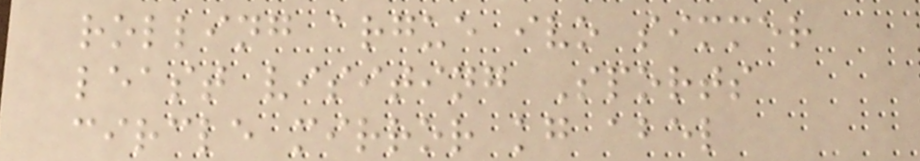rolling argue ivo simmer
least visiting Sports
circle mirror kg abel
